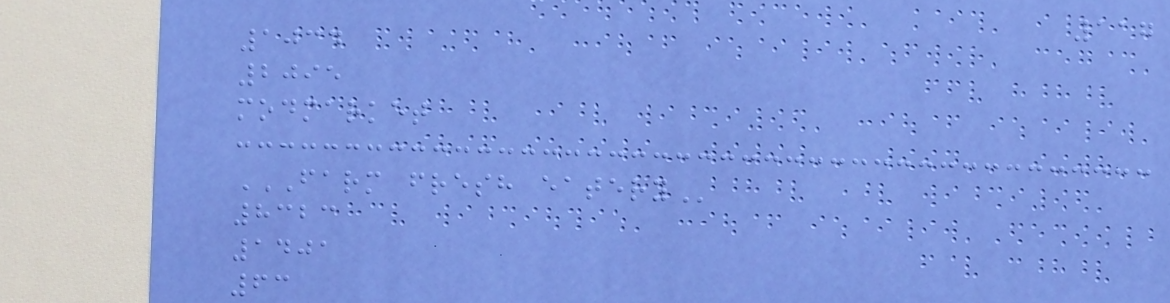117
1034
2095
modmarket
FARM FRESH EATERY
8323
1401
63
